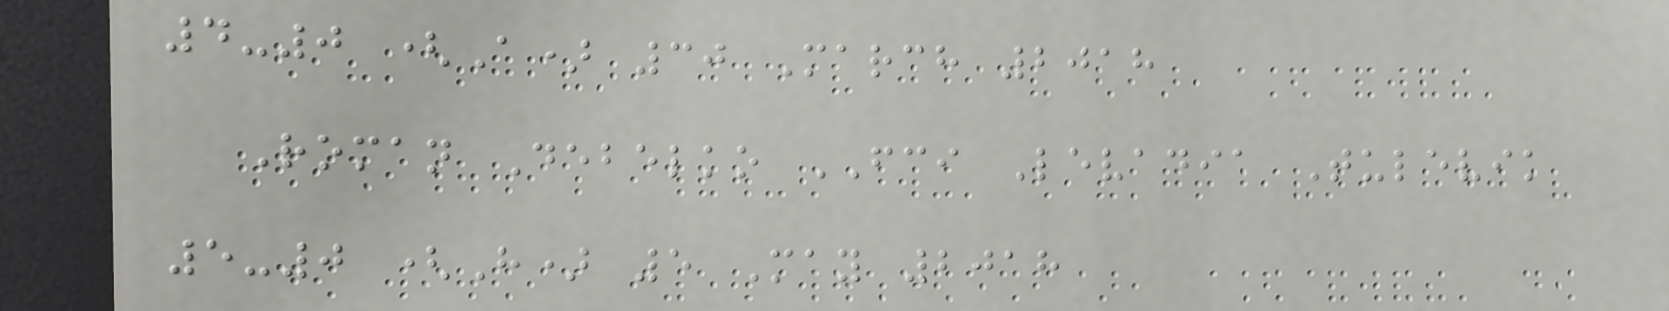4-0 (A) 30 March 2018
Roman Debelko FCI Levadia Tulevik
5-0 (H) 5 May 2018
